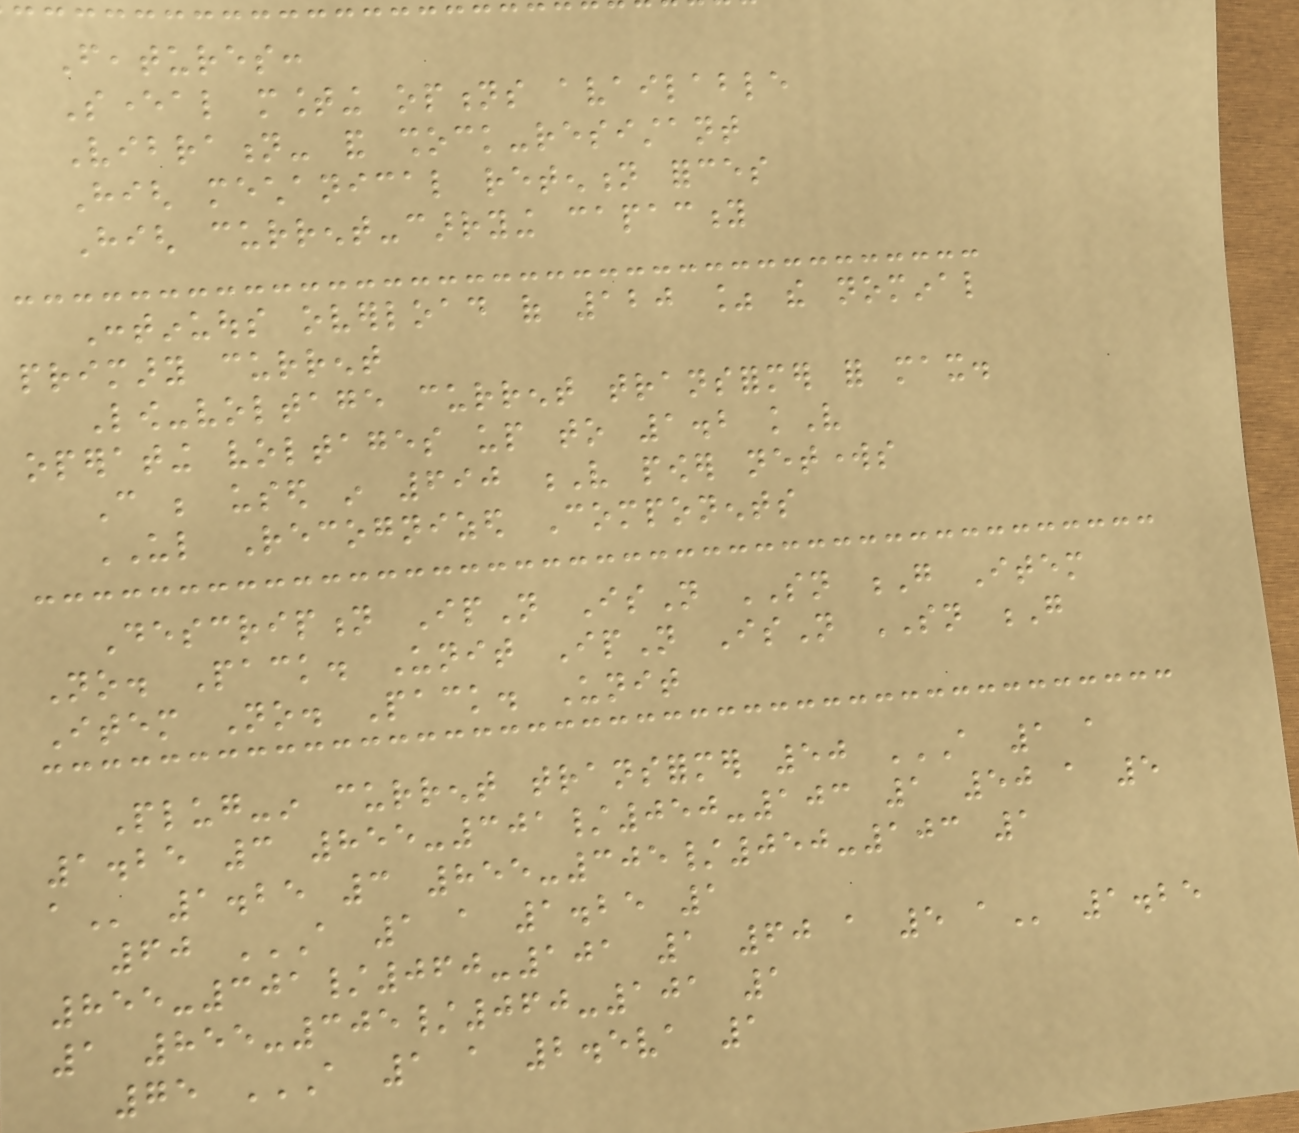Features:
Several mounting options available
Vibration- and shock-resistant
High mechanical retention forces
High current-carrying capacity
Continuous overload of 120 % the nominal
primary current
Low-voltage current transformer for max.
operating voltages up to 1.2 kV
Can be used in 690 V power networks
UL Recognized Components
Description IpN IsN SN G Item
No. Pack. Unit IpN IsN SN G
Item No. Pack. Unit
Plug-in current transformer 50 A 1 A
1.25 3 855-301/050-103 1 50 A 5
A 1.25 3 855-305/050-103 1
60 A 1 A 1.25 1
855-301/060-101 1 60 A 5 A 1.25
1 855-305/060-101 1
75 A 1 A 2.5VA 1
